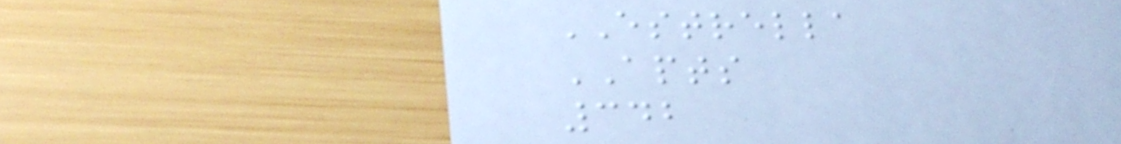ESTRELLA
APTS
342
